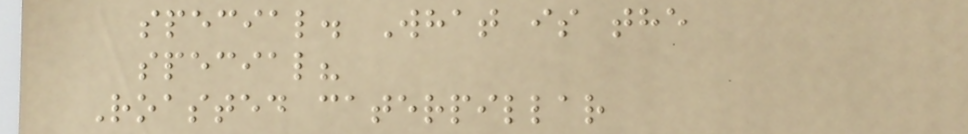special. What is the
special?
Roasted caterpillar
